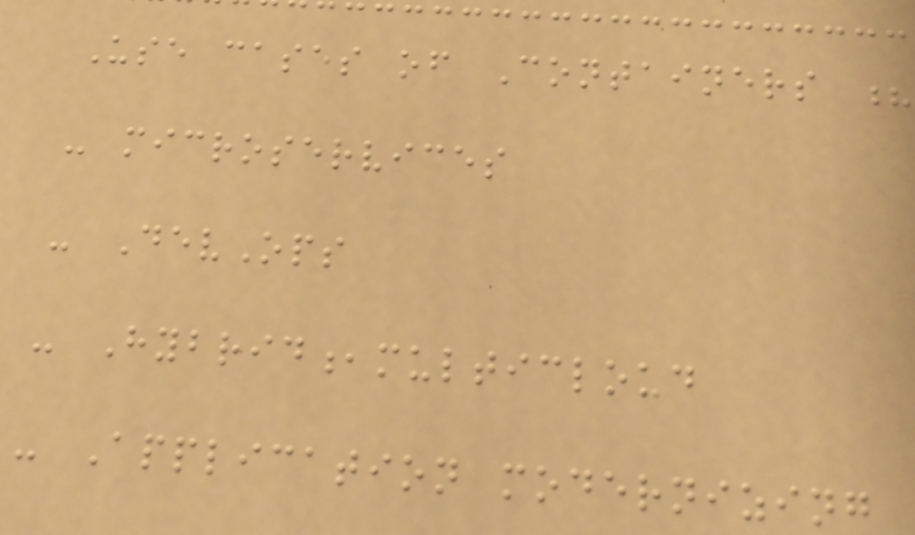Use cases of Containers ?
- microservices
- DevOps
- Hybrid,multicloud
- Application modernizing
